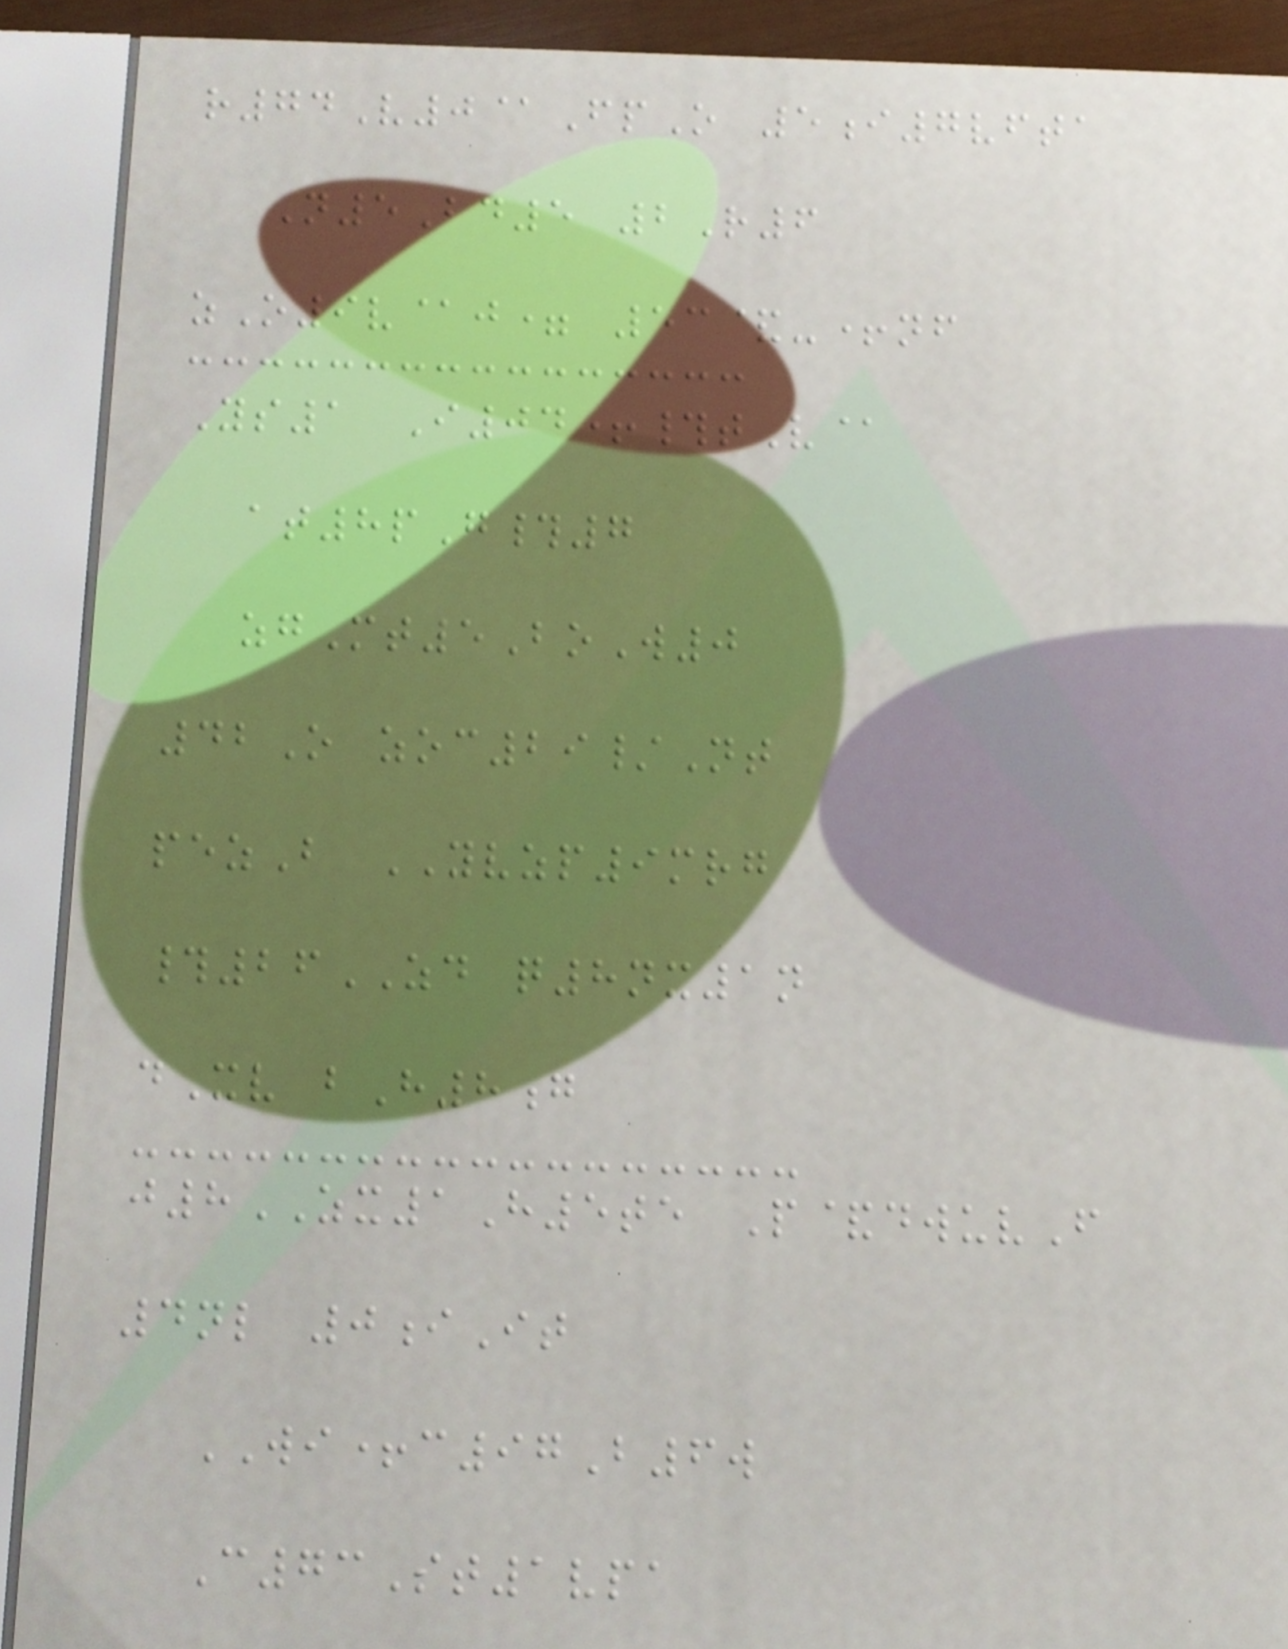r74V0@FpO 5i7vfta
N5Bd5 2R6
zO9v@j= 53&-+nf
Ys1 I04+#tV@
at8pG#7
zgMt5BoW0
42O zoc29/Nt
pezB YVZP9mrg
#26ZD q8nx1n
dXv bH8g
j8ZX1H5te P&dwuvF
4nl 0iIt
WI+c97B6w
C73St1vpa
